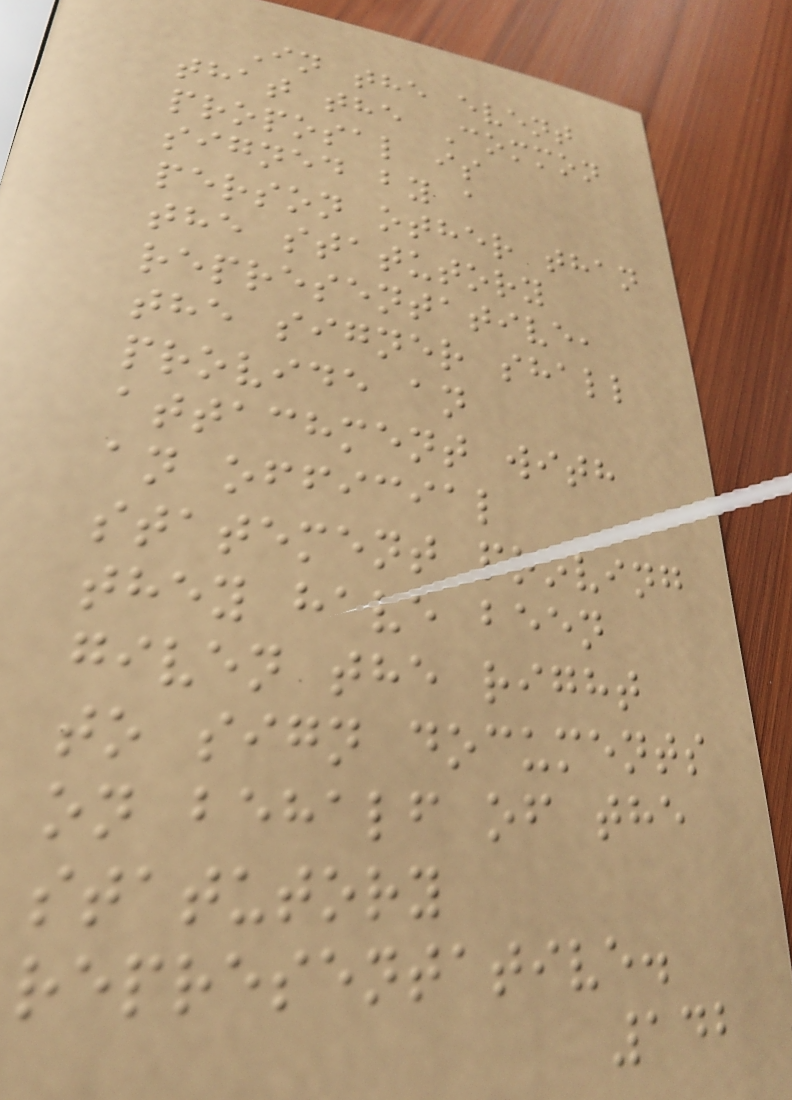In the event
that the Common
proposal is
signed by a
person other than
the statutory
representative,
the signer shall
provide an
attachment with
an official
statement proving
they have been
given the right
to sign documents
on behalf of the
statutory
representative.
142
